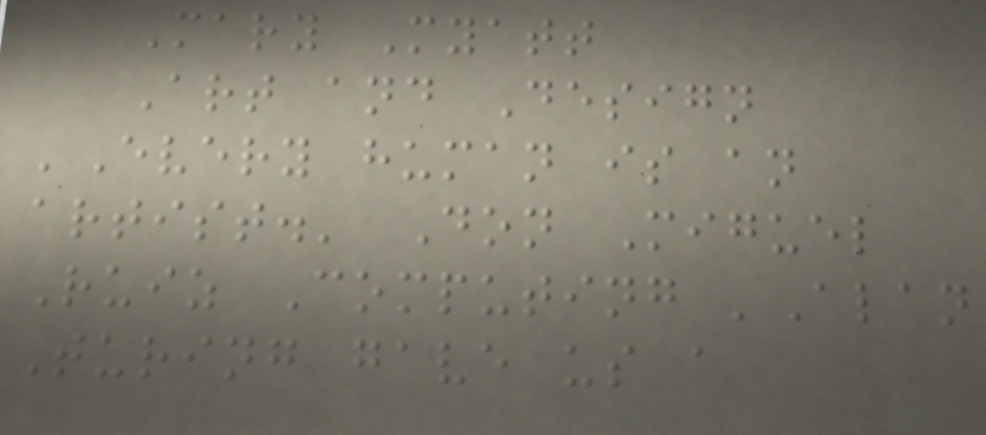Mary Myatt
Art and Design
'Every human is an
artist.' Don Miguel
Ruiz Computing 'Alan
Turing gave us a
